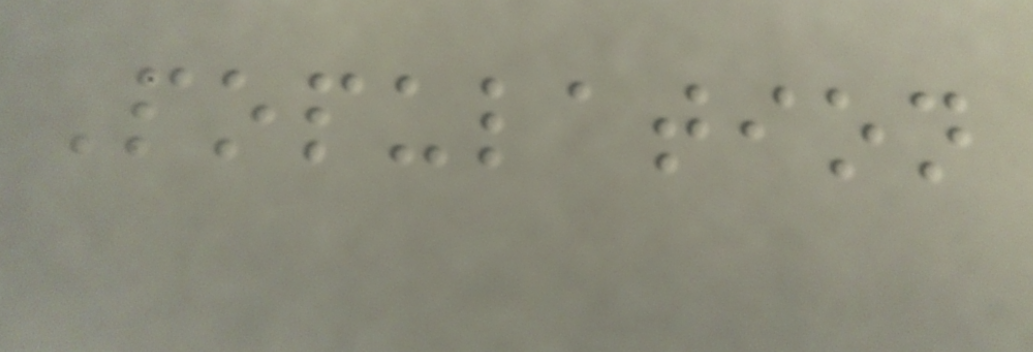Population
